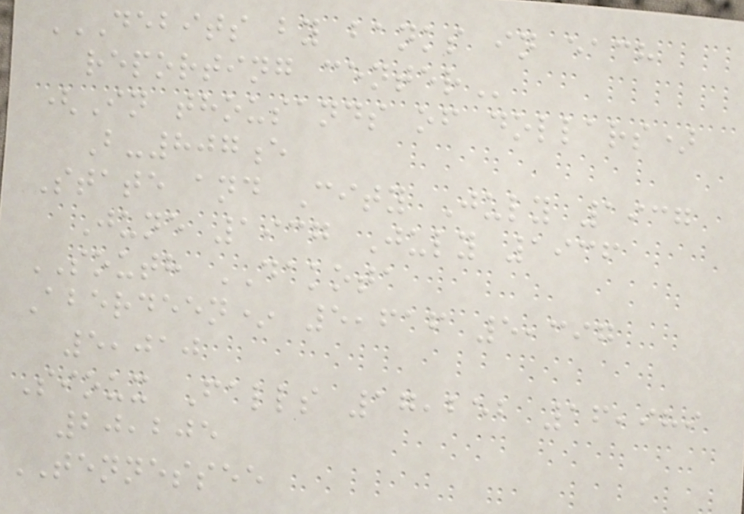DEBITS BY BANKS IN EACH
REPORTING CENTER
(In thousands of dollars)
B-807e
State and City July 1937
June 1937 July 1936
SOUTH DAKOTA
Aberdeen* 5,616 5,397
5,010
Sioux Falls 17,252 16,989
20,205
TENNESSEE
